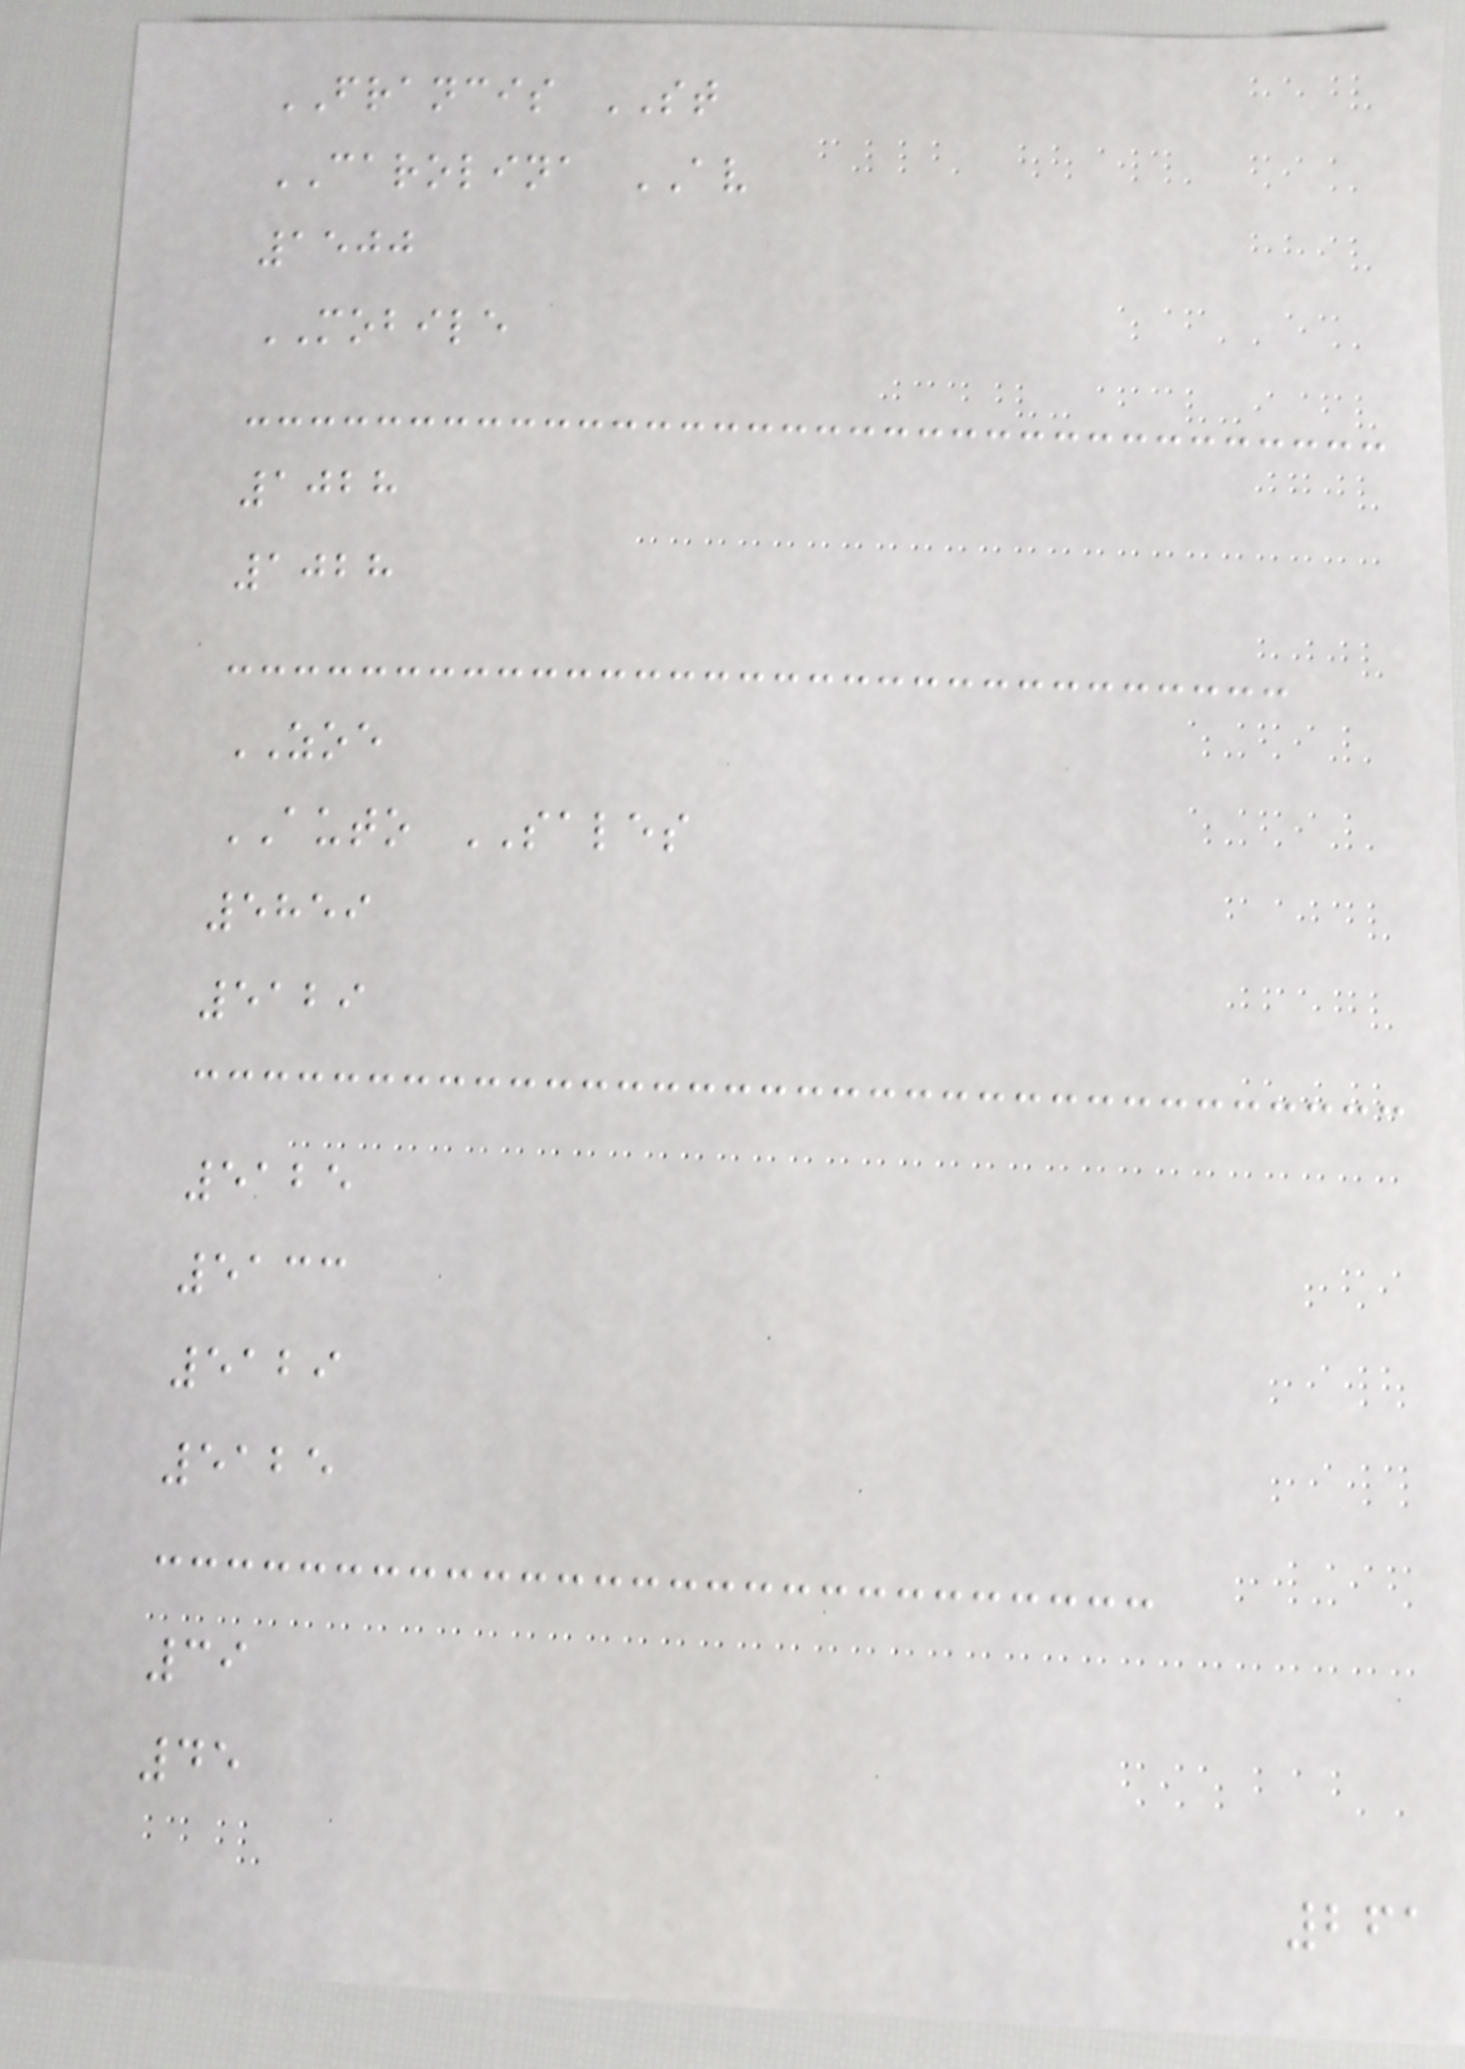FRANCIS ST
CAROLINA AV
1500
MOBILE
1028
1028
ZOE
AUTO SALES
5859
5129
5125
5133
5129
5125
39
45
261
